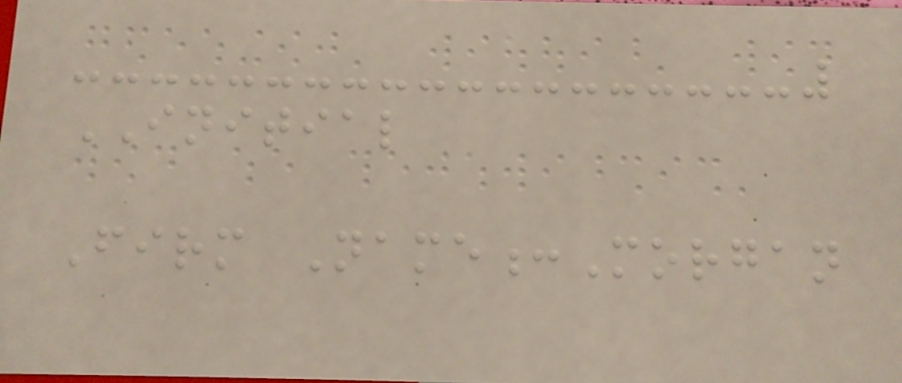INITIAL
Firm Name:Morgan
